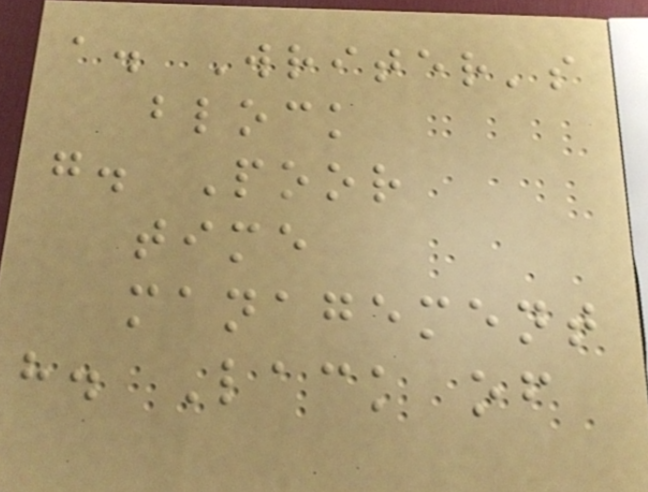a. Writer's
block
g. Poor
time
management
h. Lack of
